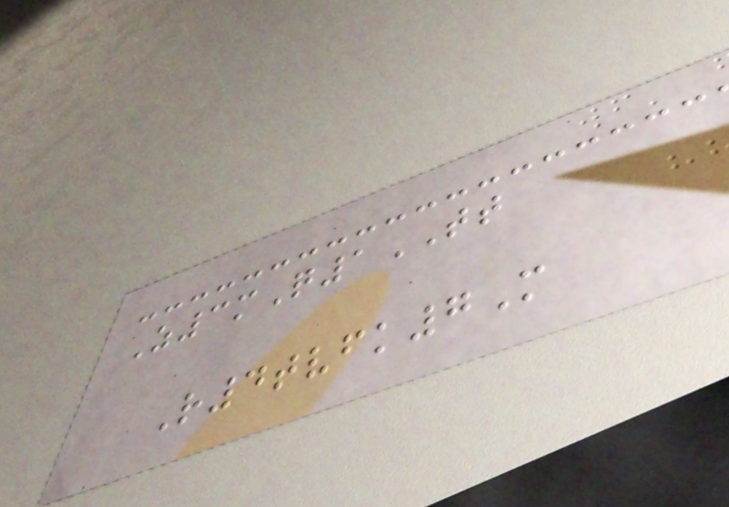Z3mQ1TT
R4tvfk7M
